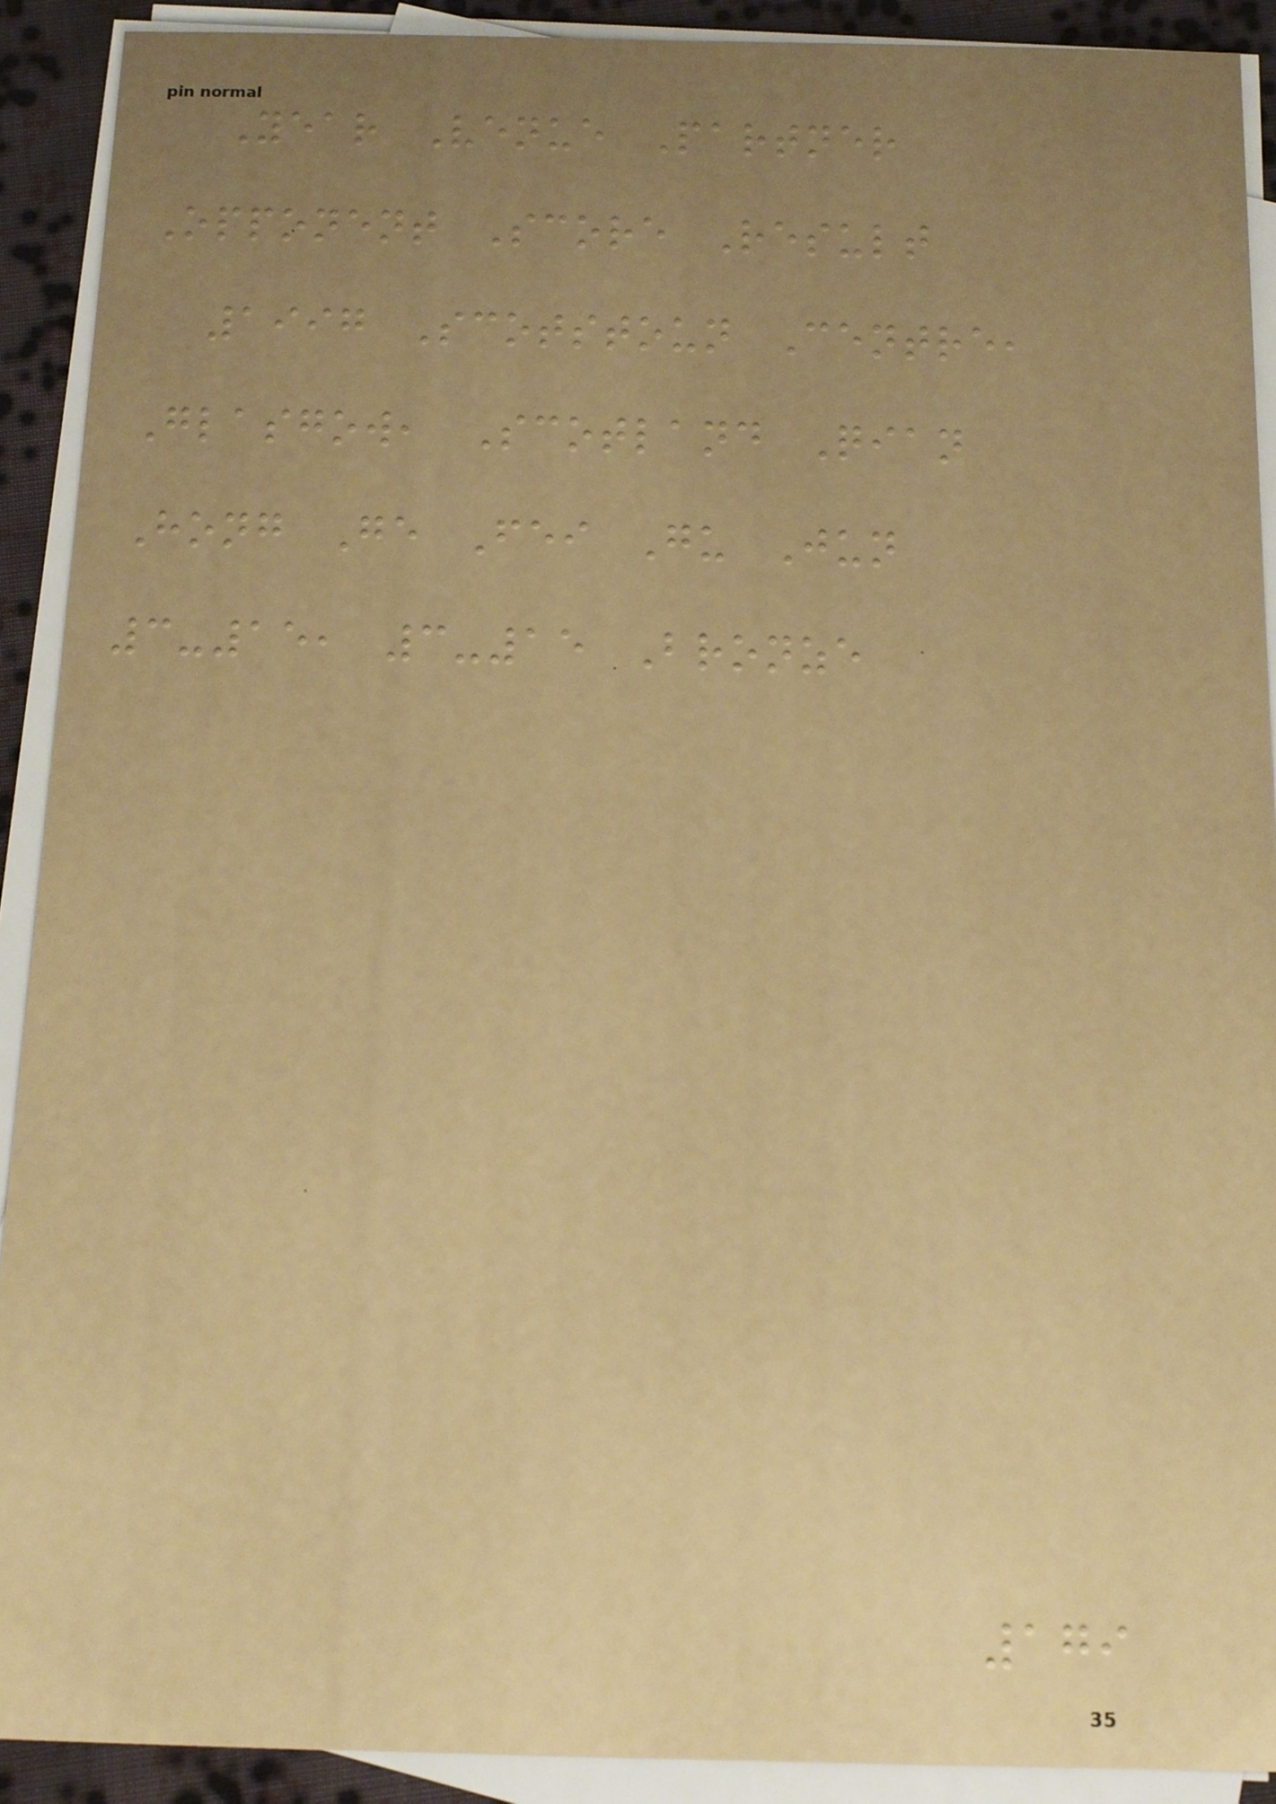Year Venue Partner
Opponent Score Result
1997 Scotstoun Centre,
Glasgow, Scotland Qian
Hong Ge Fei Gu Jun
3-15, 3-15 Bronze
179
